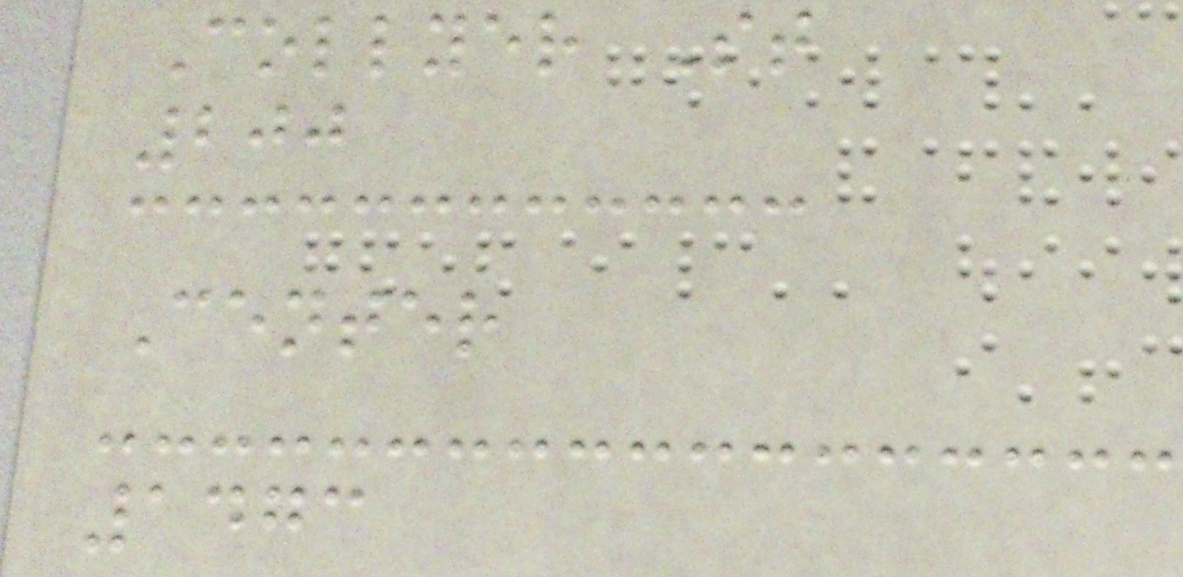Collyer St
200
Center
1473
